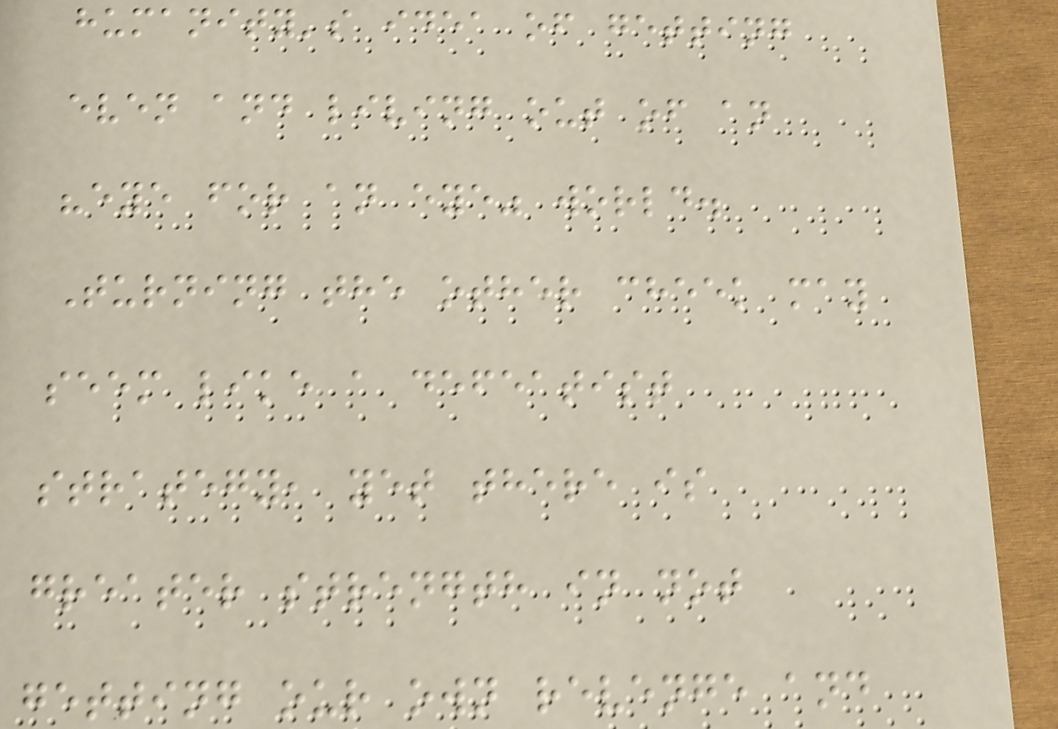humanity's idea of getting
even and living out of an
"eye for an eye" world.
Turning the other cheek may
seem like a defeatist
strategy, yet there is
greater strength in not
getting our own revenge and
